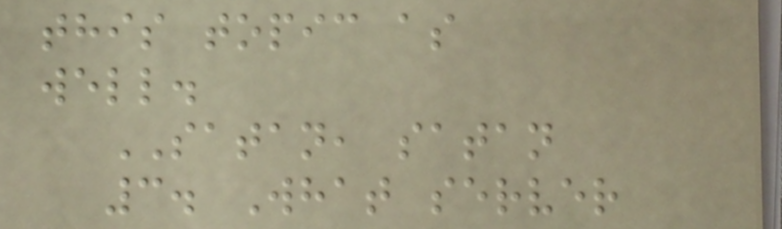this topic as
well.
SATAN, satan
3. What server
